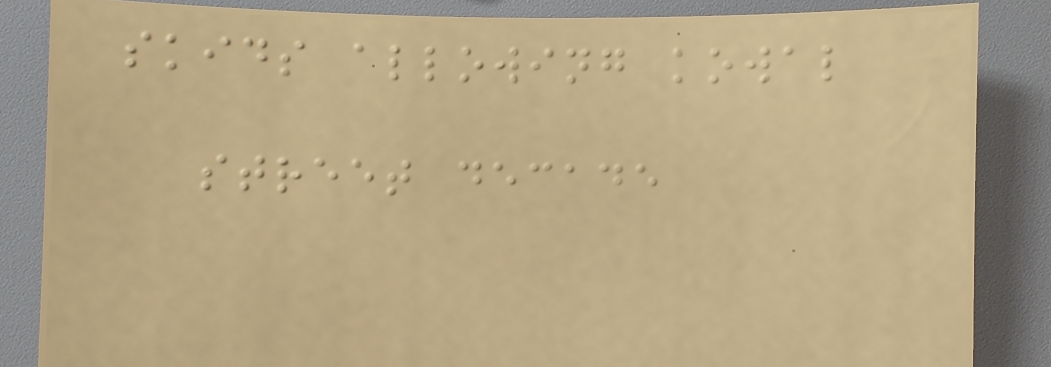skids allowing kowal
street decade
